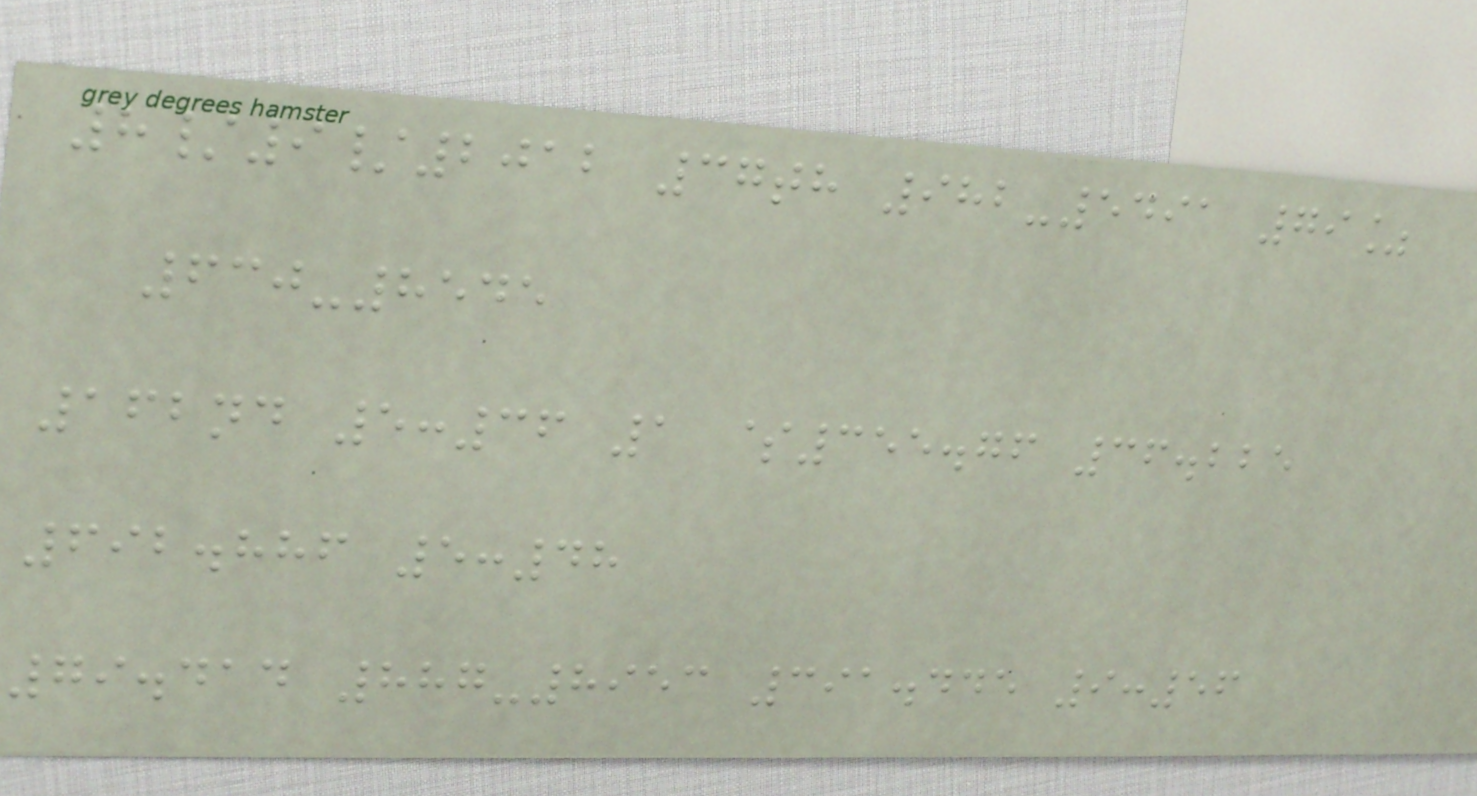8/9/2012 37th 982-5491 79%
630-8545
162nd 5:36 1 $355.76 36.225
692.886 5:48
79.414 887-8953 391.445 9:56
